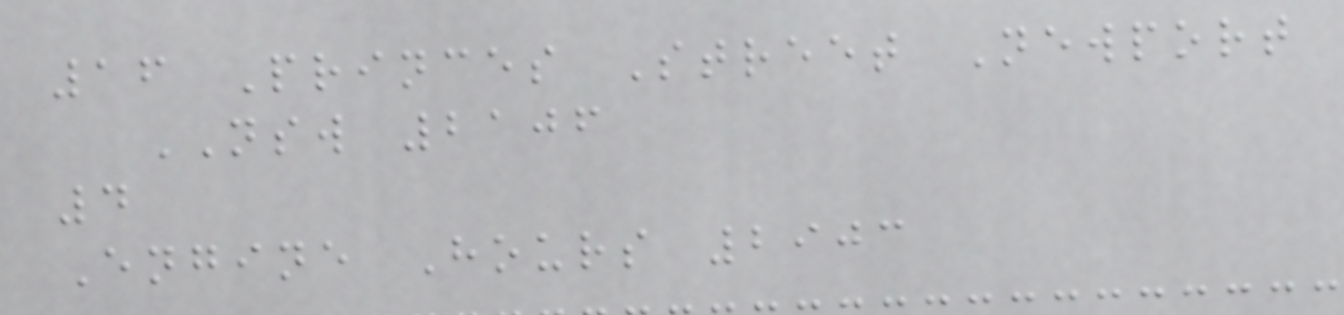16 Princes Street Newport
NSW 2106
4
Engine Hours 2903
